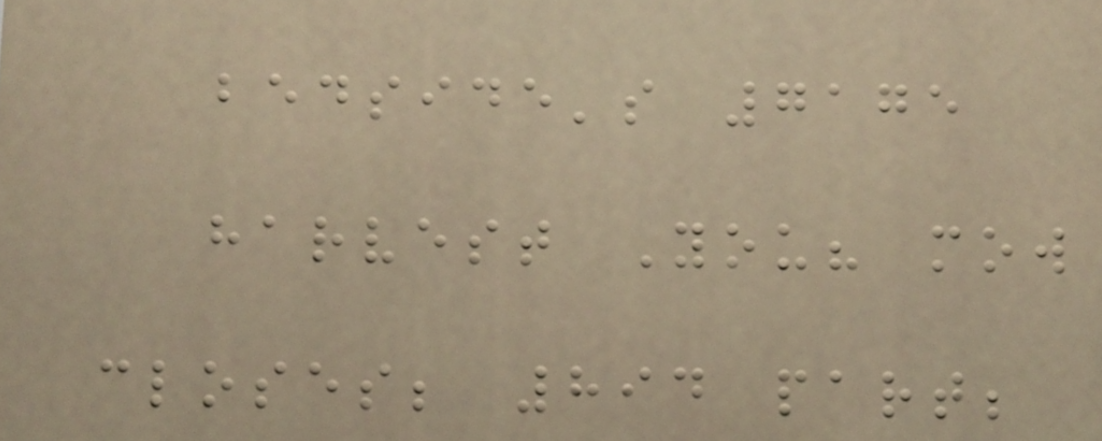bedside's 7175
harvest You? mow
closes; 894 part;
